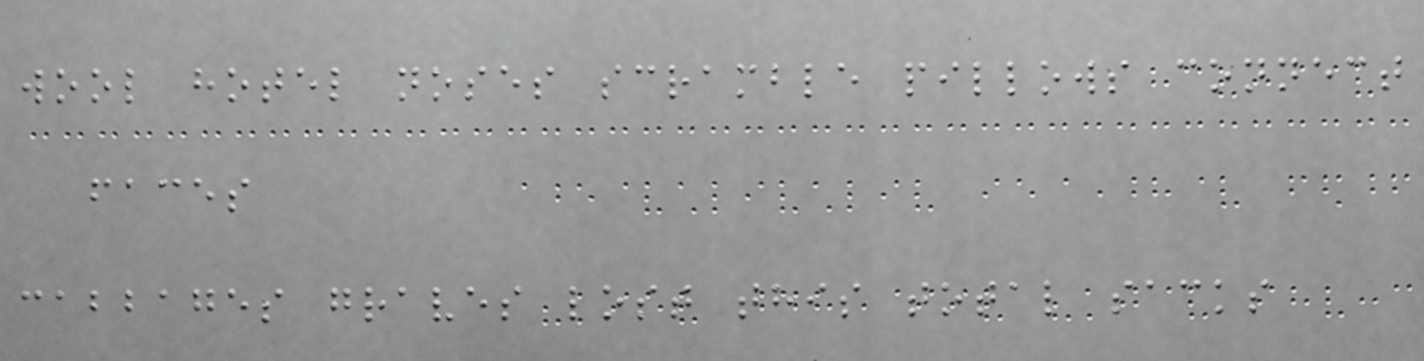wool hotel noses scramble pillows connect
faces
cabbages graves lost this total sacks
